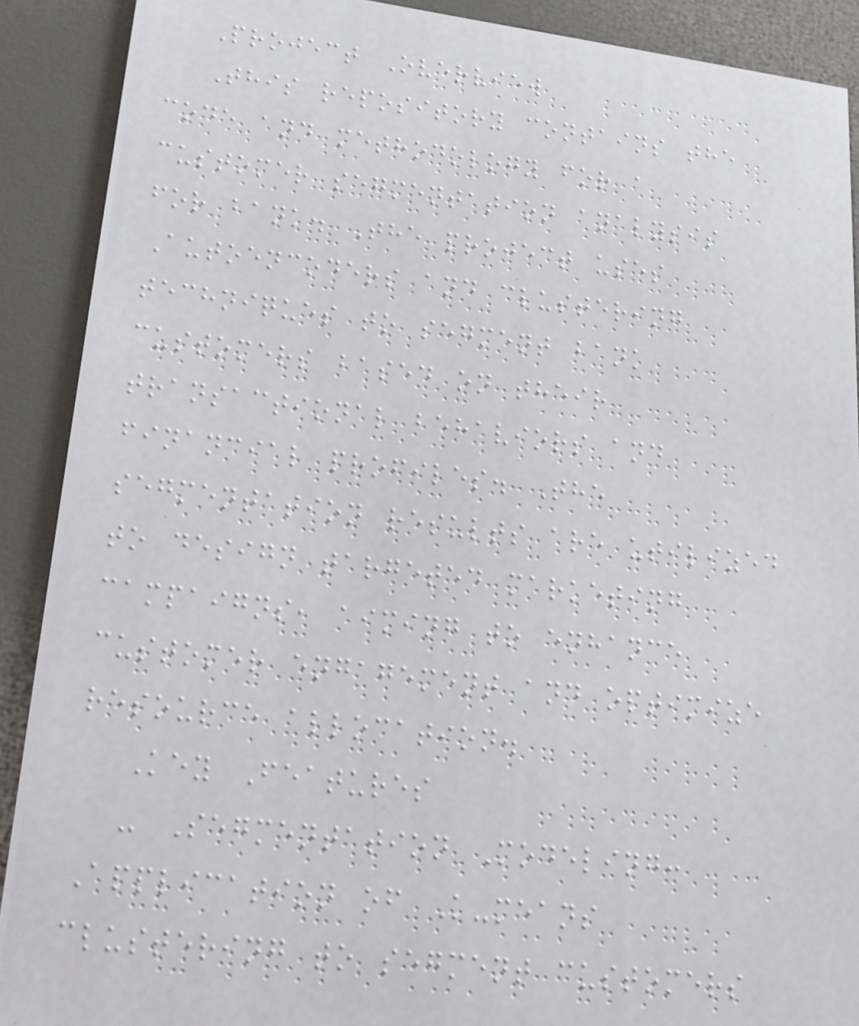Project Overview
This repository contains the
code and methodology for a
customer segmentation analysis
for bank. The project uses
Autoencoders and clustering
techniques to segment bank
customers based on their
transactional behaviors and
financial profiles. The
segmentation results are utilized
to design targeted marketing
campaigns, aiming to enhance
customer engagement and optimize
resource allocation.
Key Features
- Segmentation Modeling:
Application of K-means
clustering to segment customers
